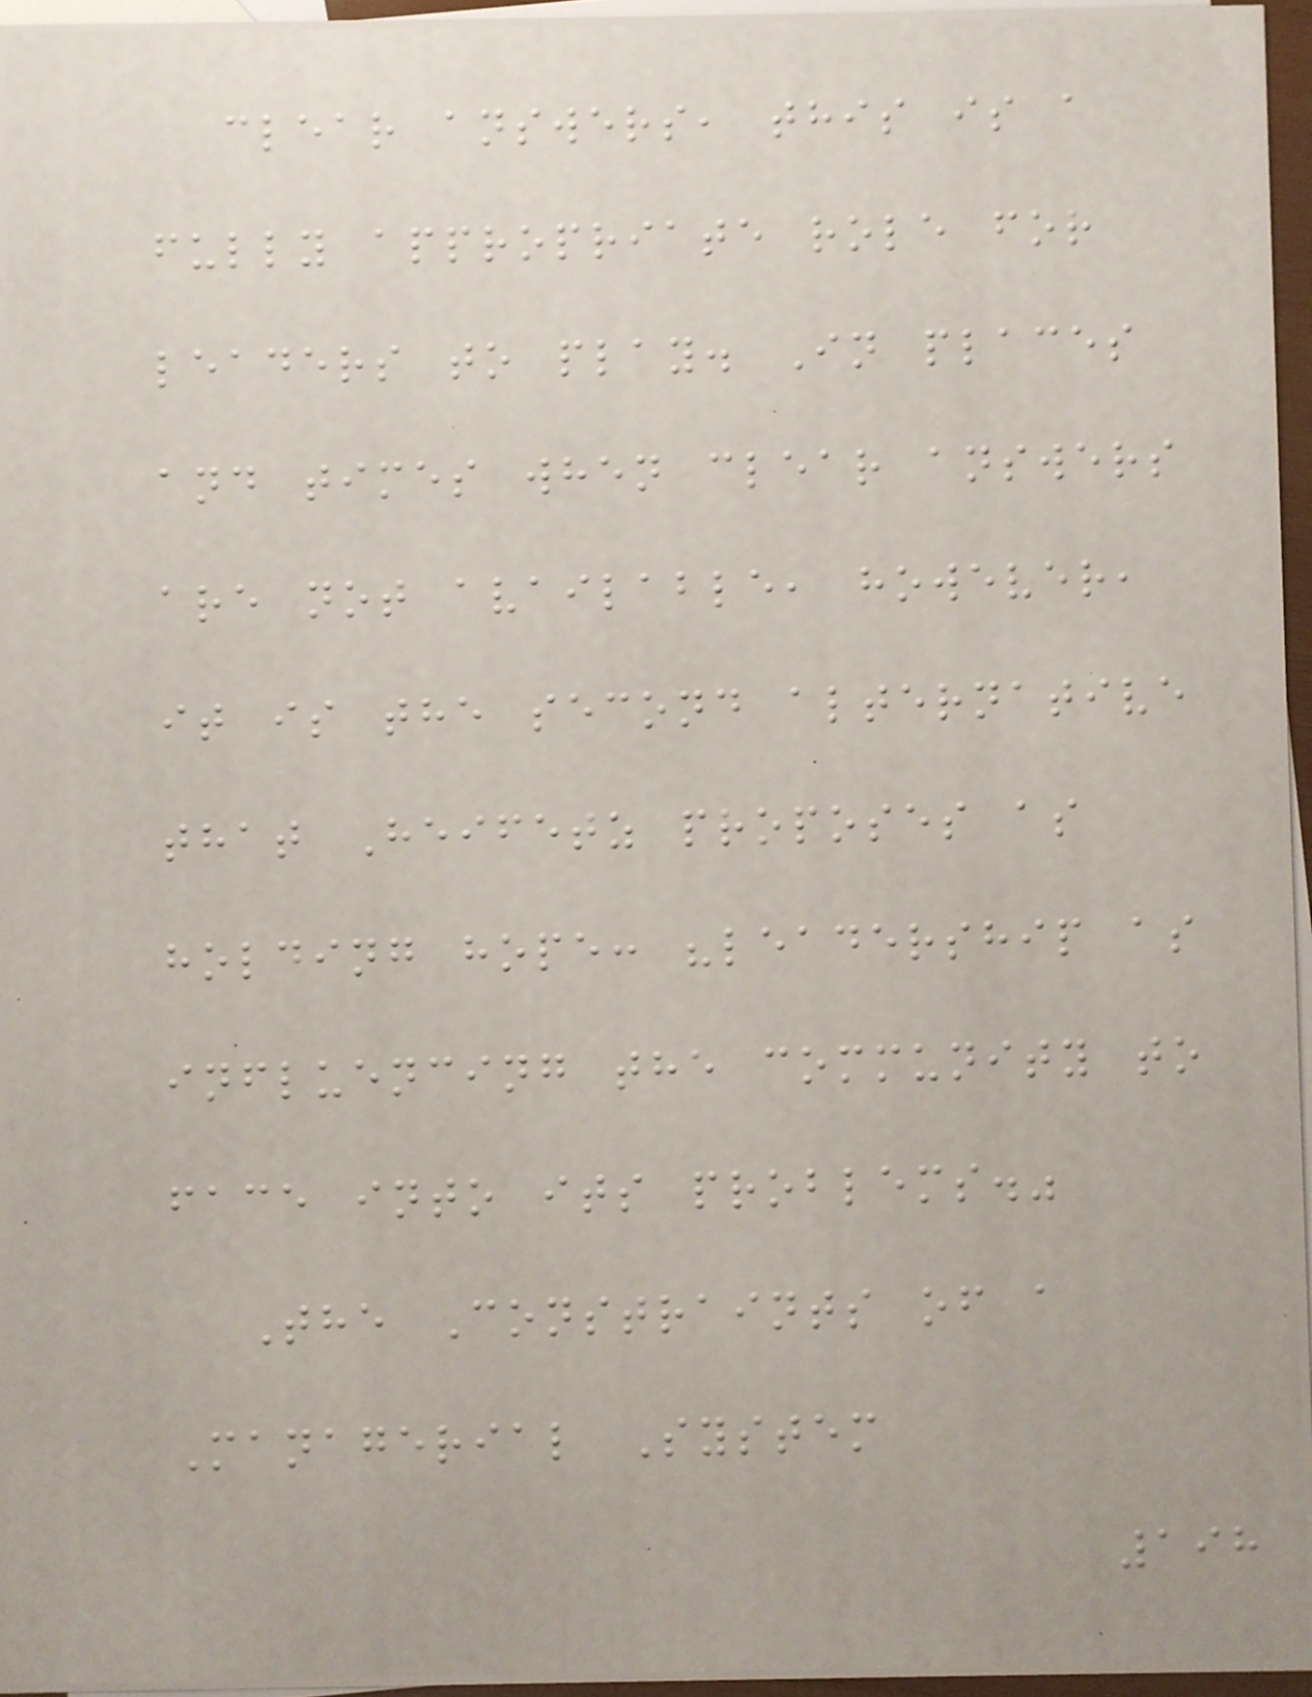clear answers, this is a
fully appropriate role for
leaders to play. In places
and times when clear answers
are not available, however,
it is the second alternative
that Heifetz proposes as
holding hope: "leadership as
influencing the community to
face into its problems."
The Constraints of a
Managerial System
198
